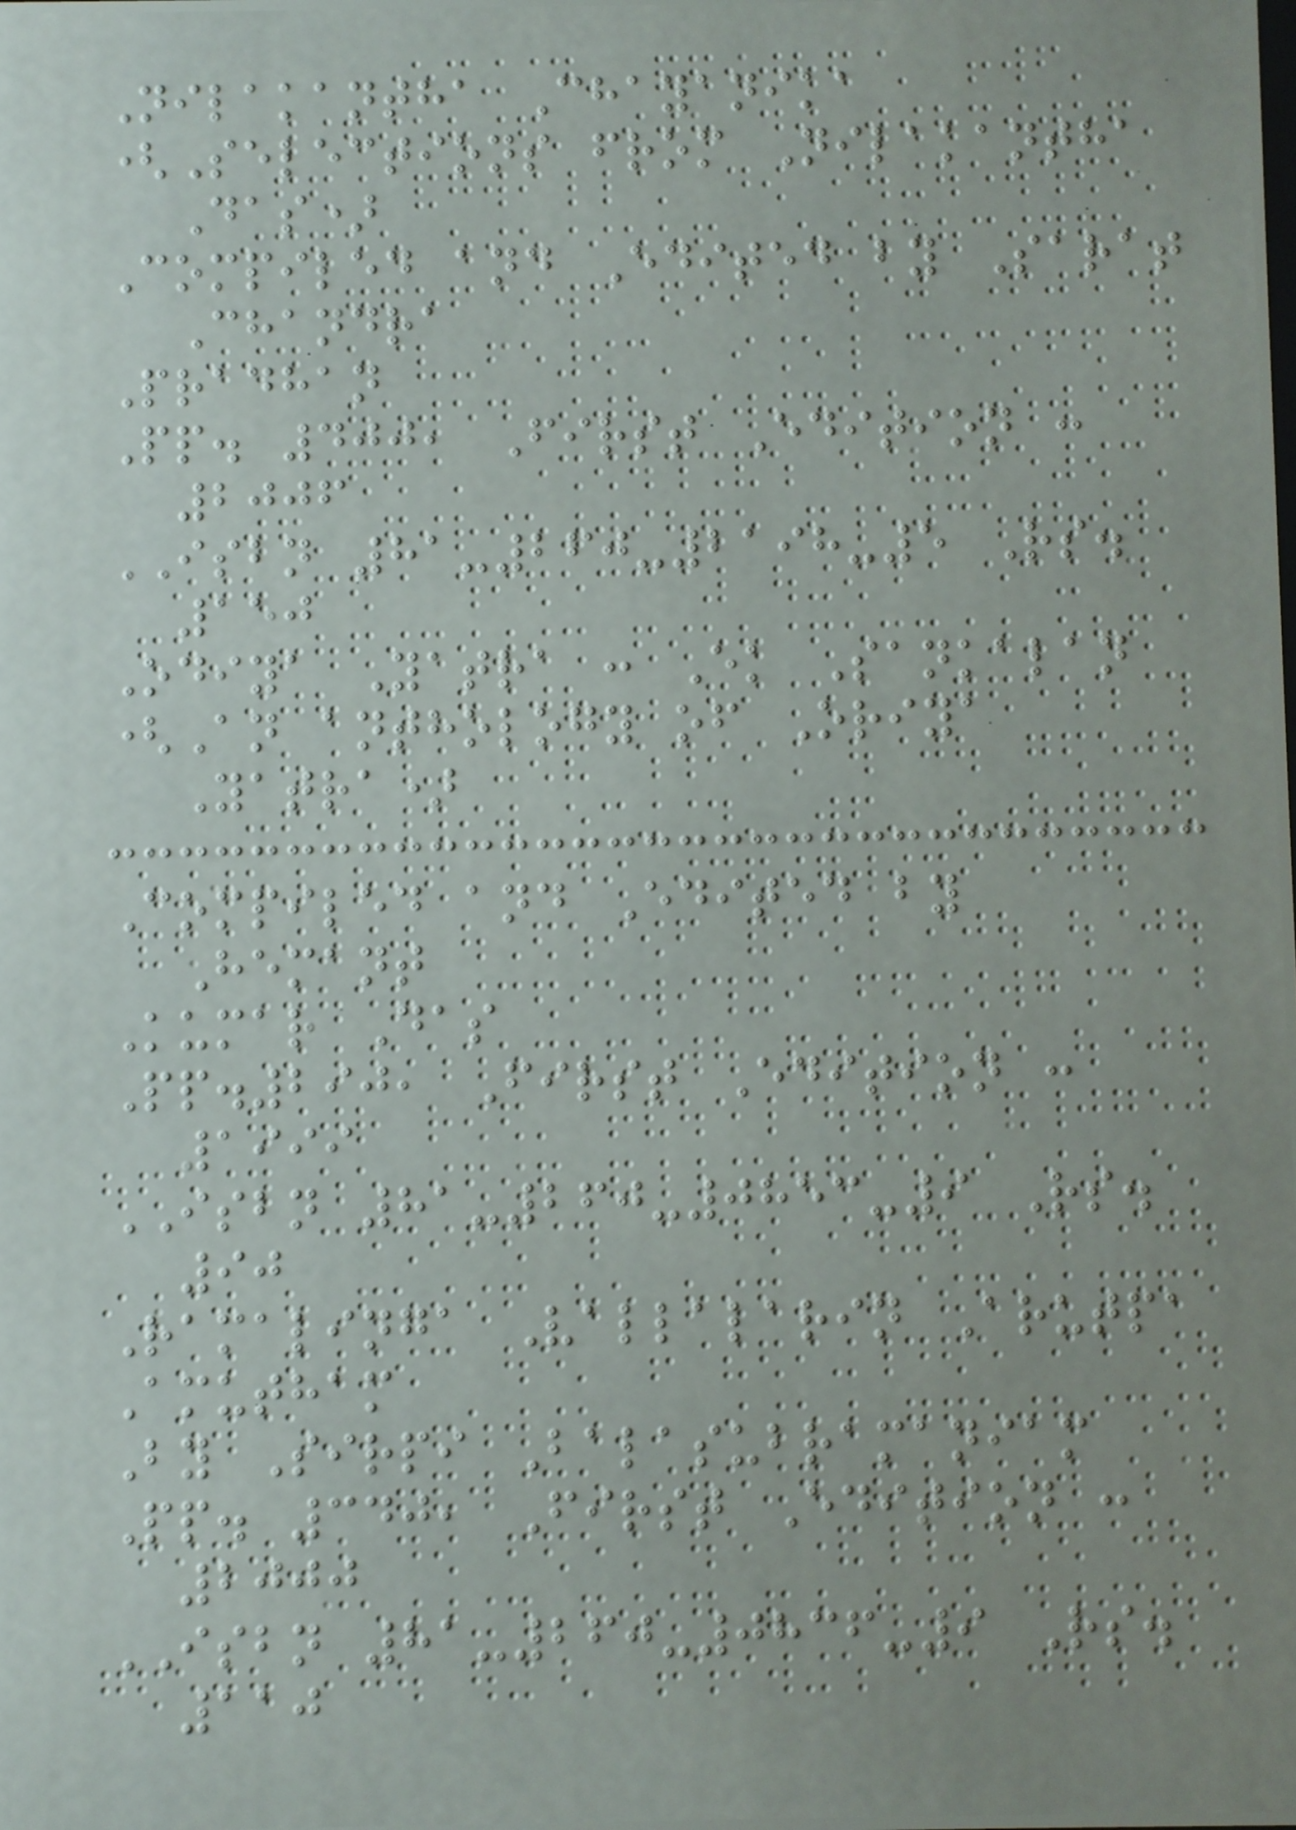Nilakantha Chayanika
(Selections from Nilakantha
Das)
Compiled and Edited by Sarat
Chandra
Pradhan
Pp. 400, First Edition :
2006
ISBN 81-260-2198-5 Rs.
150
Odiya Yatra : Ek Sankalan
(An anthology of Oriya
Yatra)
Compiled and Edited by
Hemant
Kumar Das
Pp.290, First Edition :
1999
ISBN 81-260-0853-9 Rs.
90
Ramalinga Vallalarin Arutpa
Amutham
By Sirpi Balasubramaniam
Pp. 340, First Edition :
2000
ISBN 81-260-0836-9 Rs.
110
